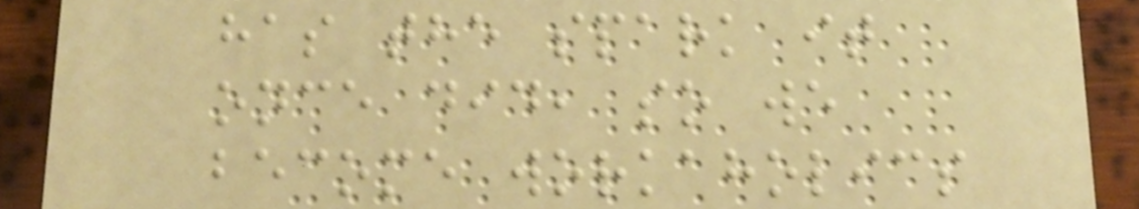has the spark it
once did, so we
become workaholics
